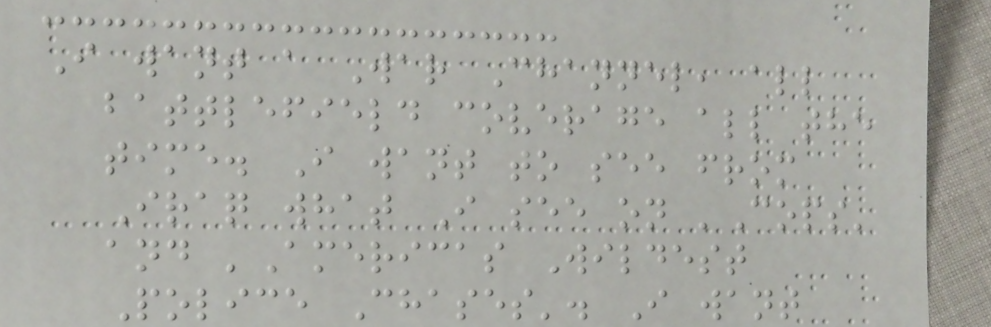I want a War Channel, all
battlefield coverage all the
time. I want to see from
Iraq what I see on 'Cops'
and 'Americas Wildest
Police Chases'. I want
